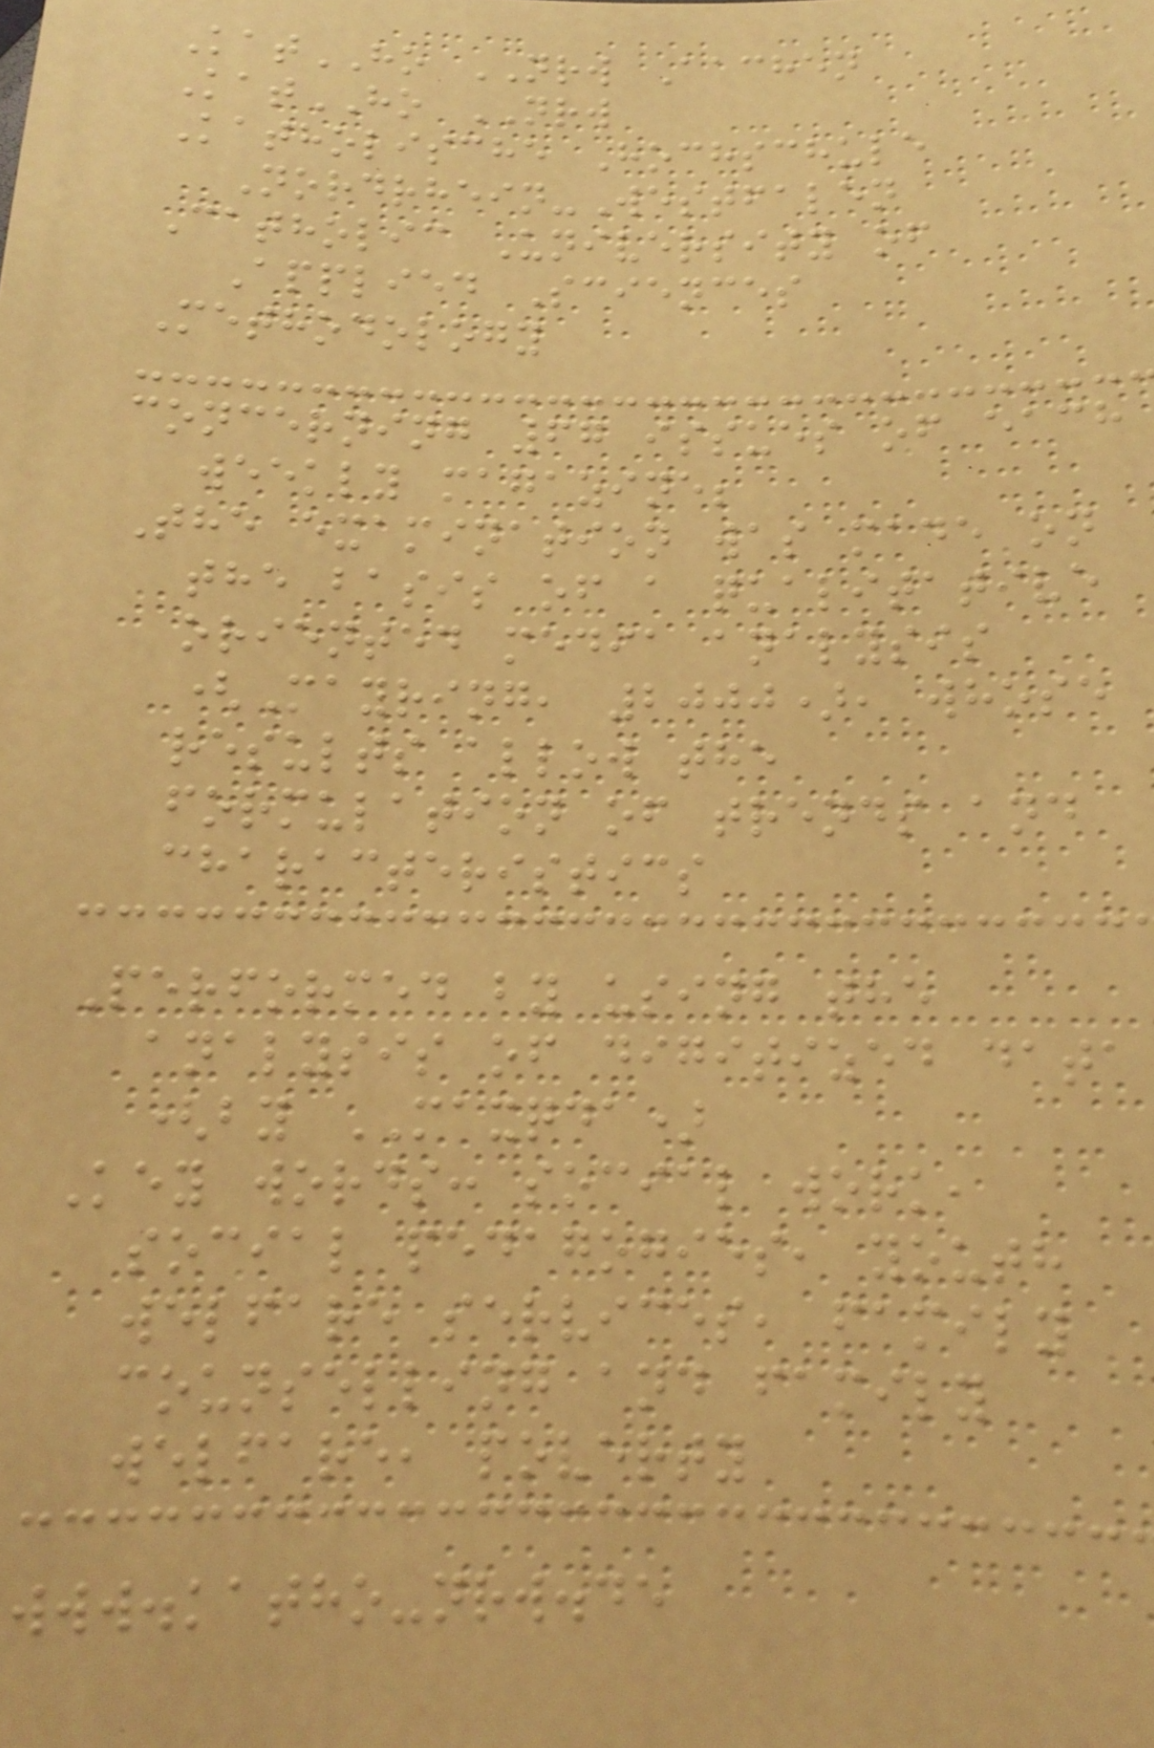KatHO NRW Aachen
KatHO NRW
Katholische Hochschule
Nordrhein-Westfalen
Catholic University of
Applied Sciences
Methodology
concerning 67 issues of each
weekly magazine;
The examination was made on
the basis of a qualitative
oriented media analysis
(Mayring, 2000), whose
results allow the
formulation of trends and
characteristics
Performed by using the
analysis of digitized data
(by MAXQDA)
Key words: social work,
social pedagogies, youth
welfare services, family
counselling and family
welfare, poverty
www.katho-nrw.de
